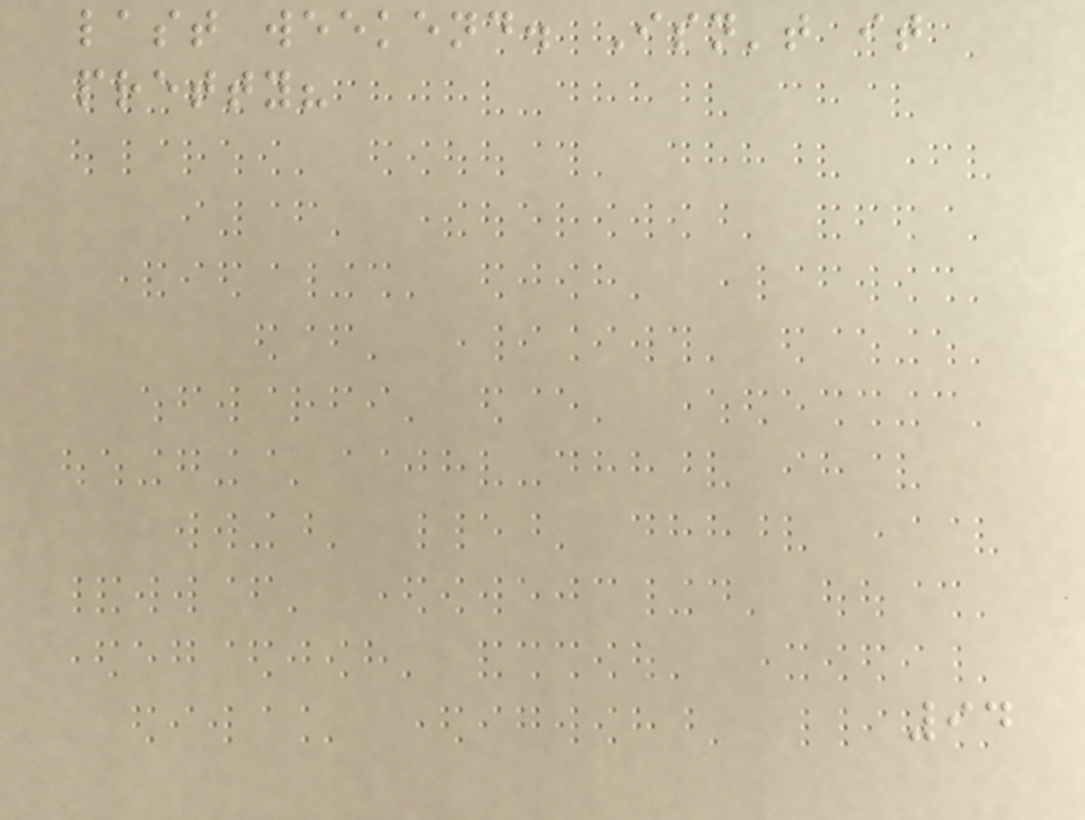last weekend. Isn't it
pretty?
94
